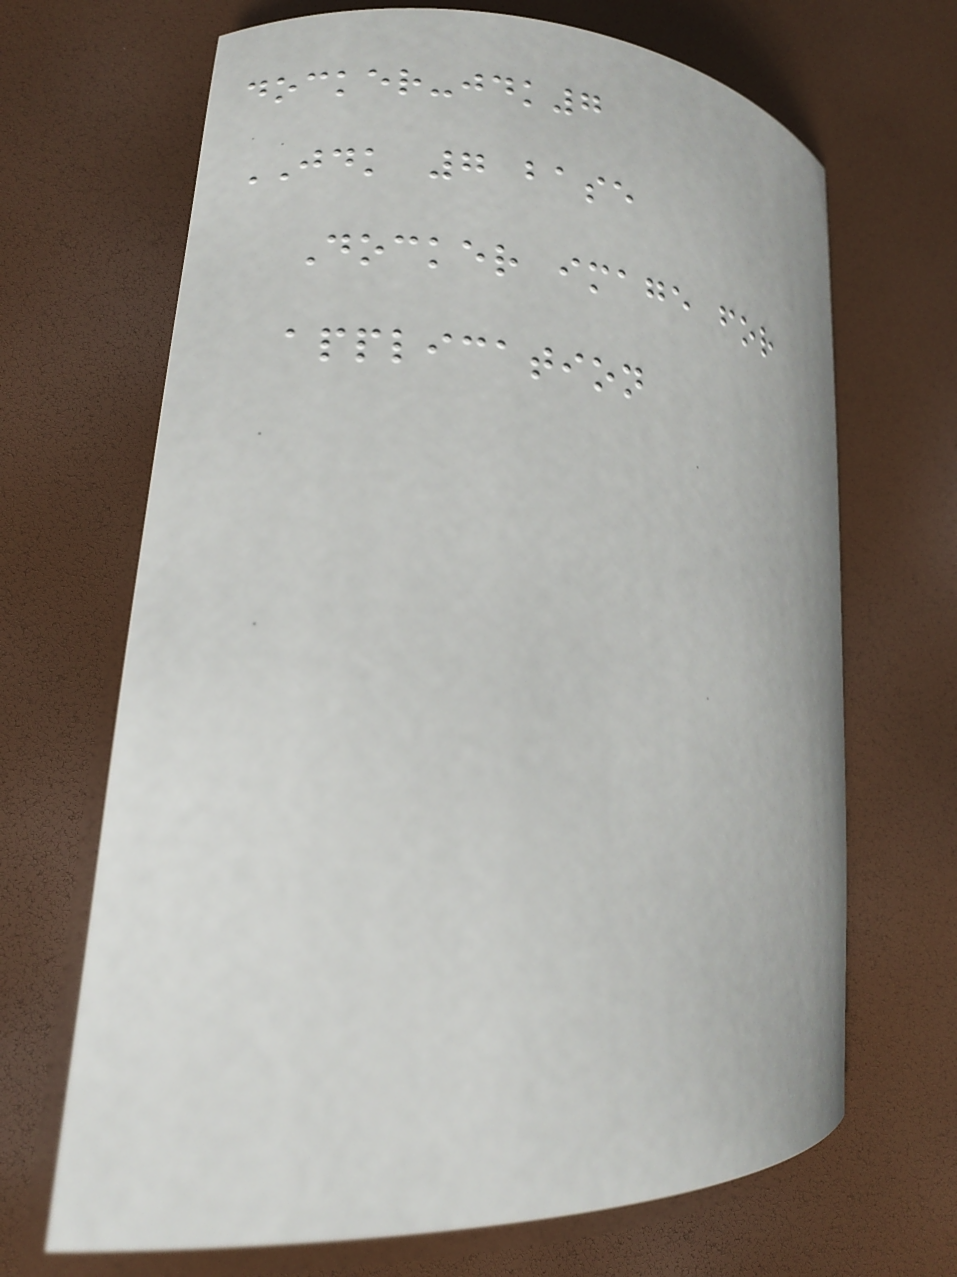docker-jdk7
JDK 7 base
Docker image for
application
